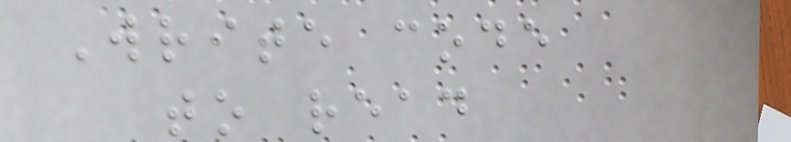Write code
to read
